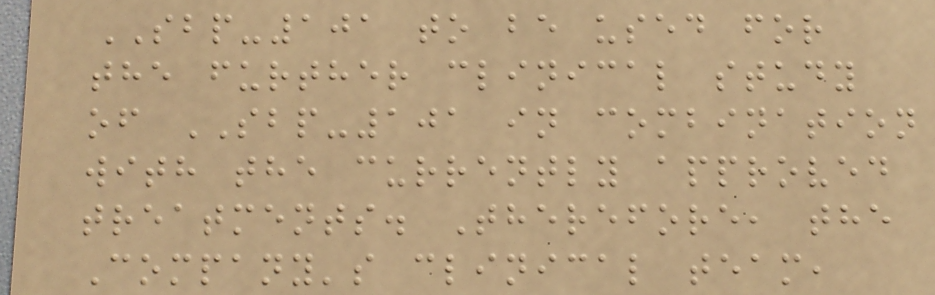SBP-101 to be used for
the further clinical study
of SBP-101 in combination
with the currently approved
treatments. Therefore, the
Company's clinical team,
